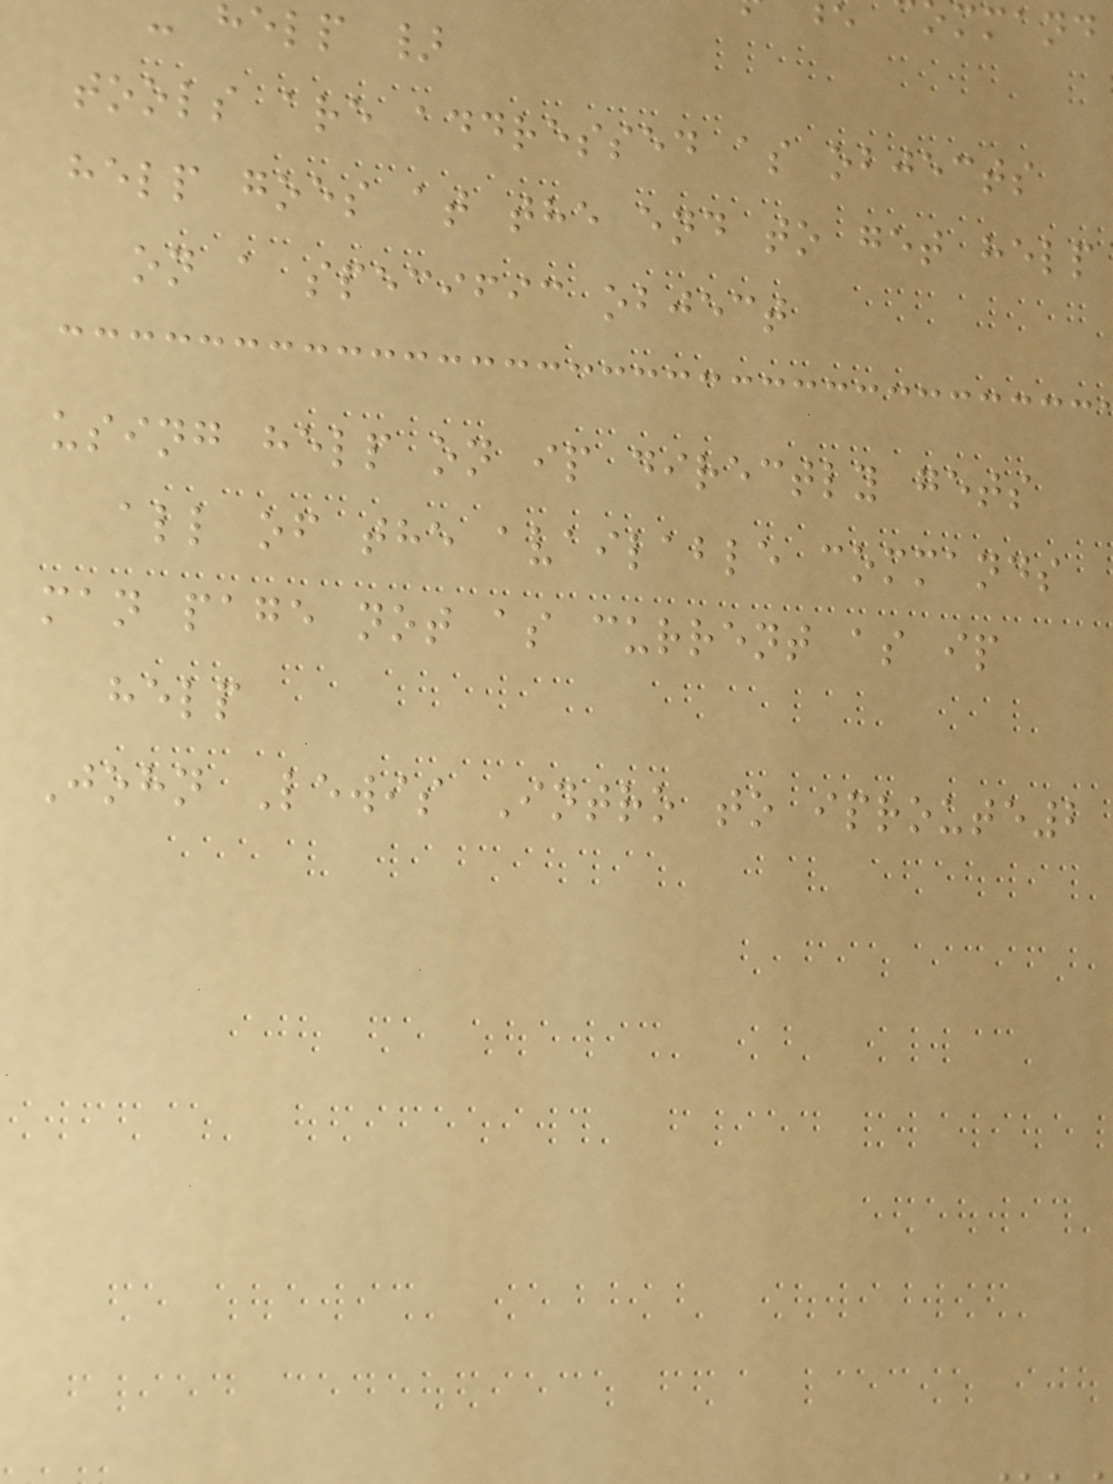help }
tools are addressed as objects
help goes at the end to get help
on a specific object
using help on ip directly gets
all of the available commands
man page not as current as ip
help
John Lewis Intro to iproute2
